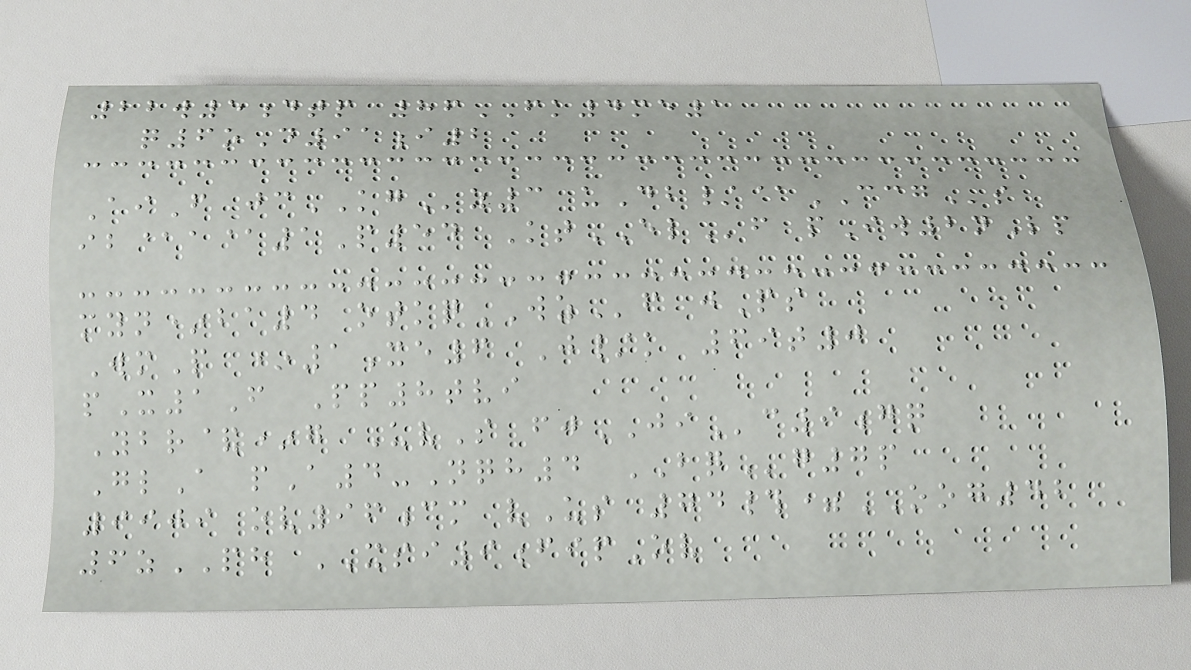22w5dtp 86FK4me1
q6oD91i2
AiF jcKGz3 uDb/@CCGs
ib@a@1P54 KtELf pIw2nLp
myn*ba4 otkqWZf jPs
WmP *1Xe6 J/k 69t0
pX1F Pp8tvi
Ybr&*g UvS fjJIc9gq
GlA pA4-Nqh4 BQg7p
9909 ov96cm vUs 74#=OOG42
6zPH XSI9fipOv
